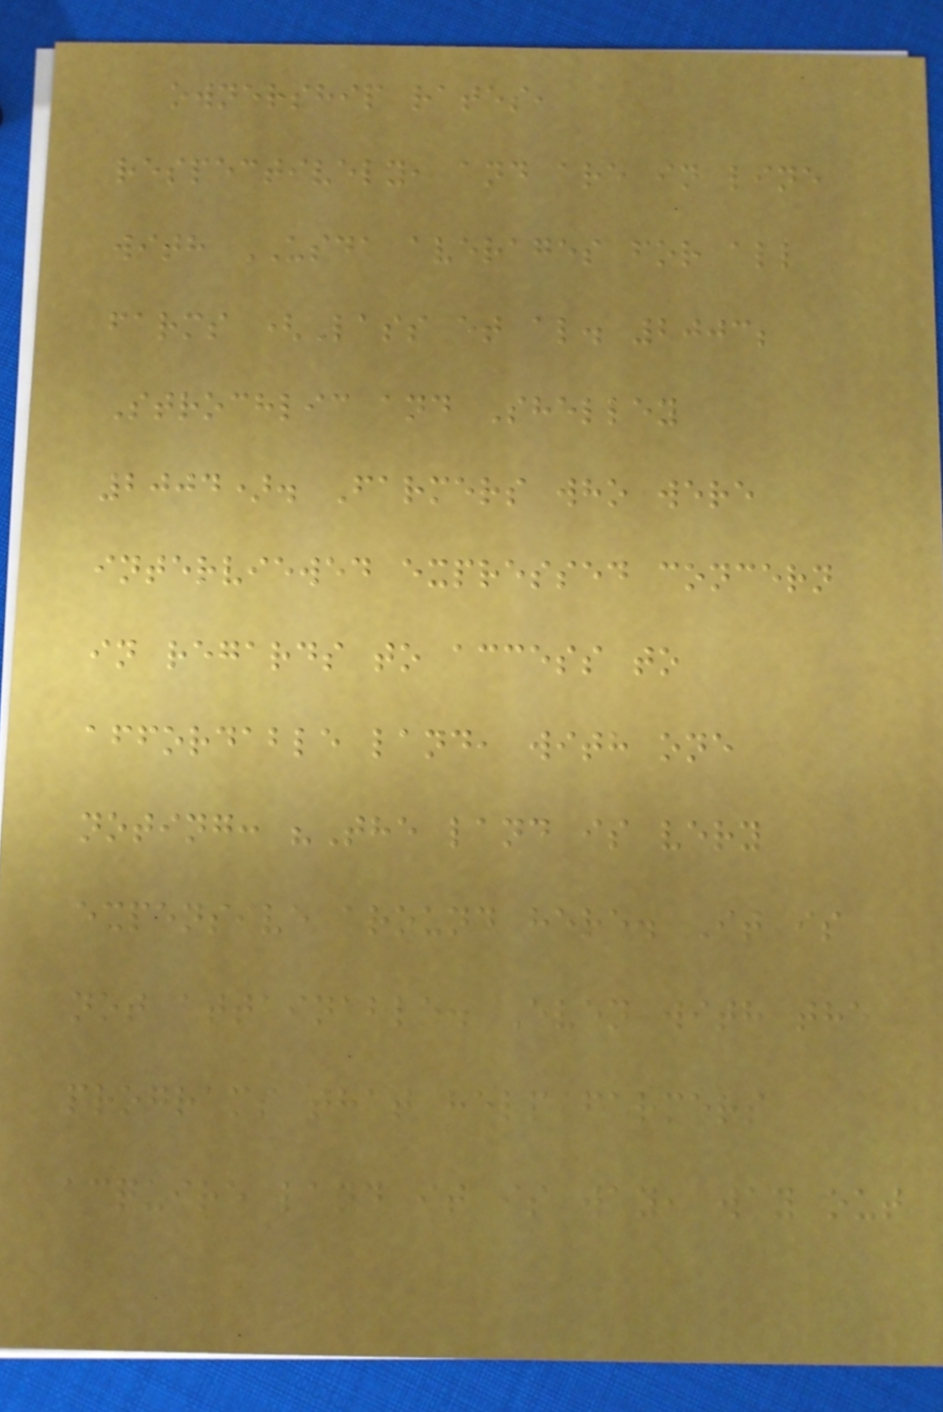ownership rates,
respectively, and are in line
with USDA averages for all
farms (Lass et al. 2003;
Strochlic and Shelley
2004). Farmers who were
interviewed expressed concern
in regards to access to
affordable land, with one
noting: "The land is very
expensive around here. It is
not attainable. Even with the
programs that help farmers
acquire land it is way, way out
